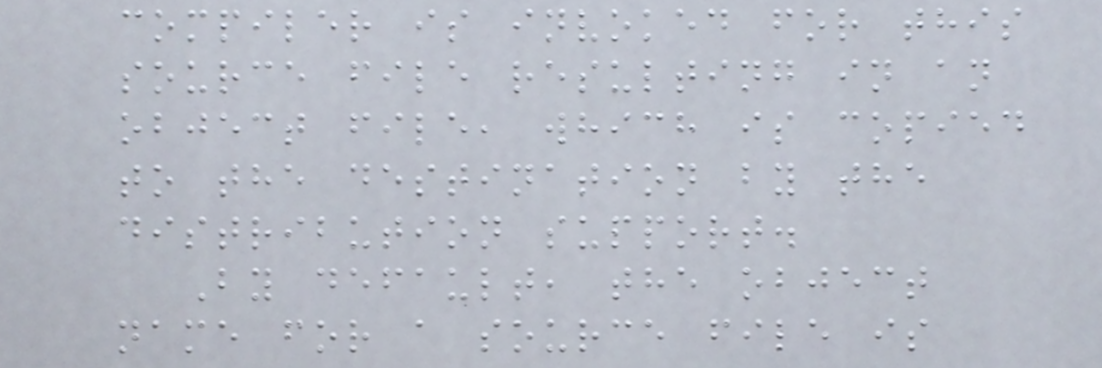compiler is invoked for this
source file resulting in an
object file, which is copied
to the destination by the
distribution support.
By default, the object
name for a source file is
